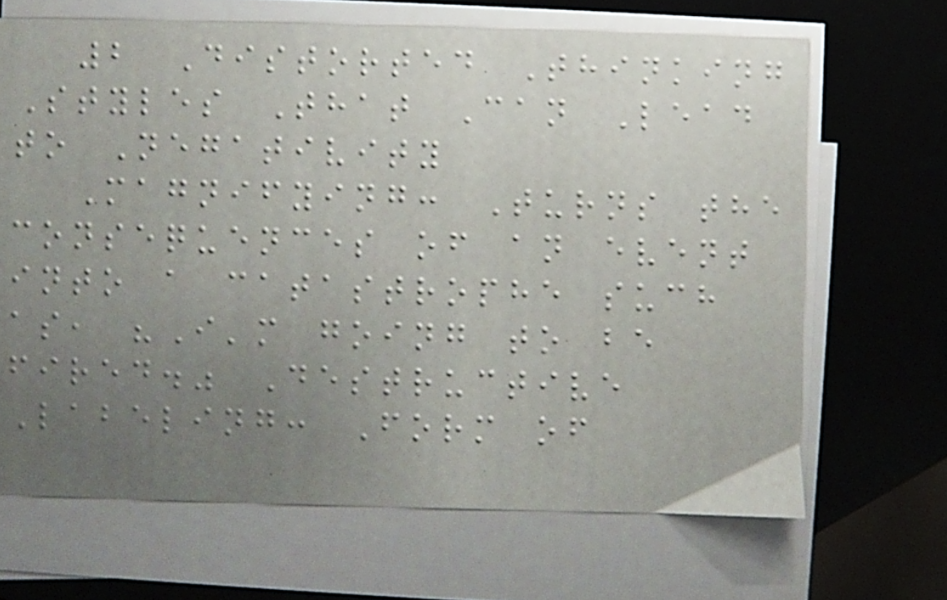2 Distorted Thinking
Styles That Can Lead
to Negativity
Magnifying: Turns the
consequences of an event
into a catastrophe such
as, "I'm going to be
fired." Destructive
Labeling: Form of
